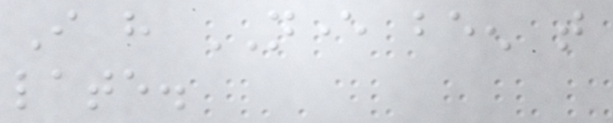I have NEVER been that
late.
